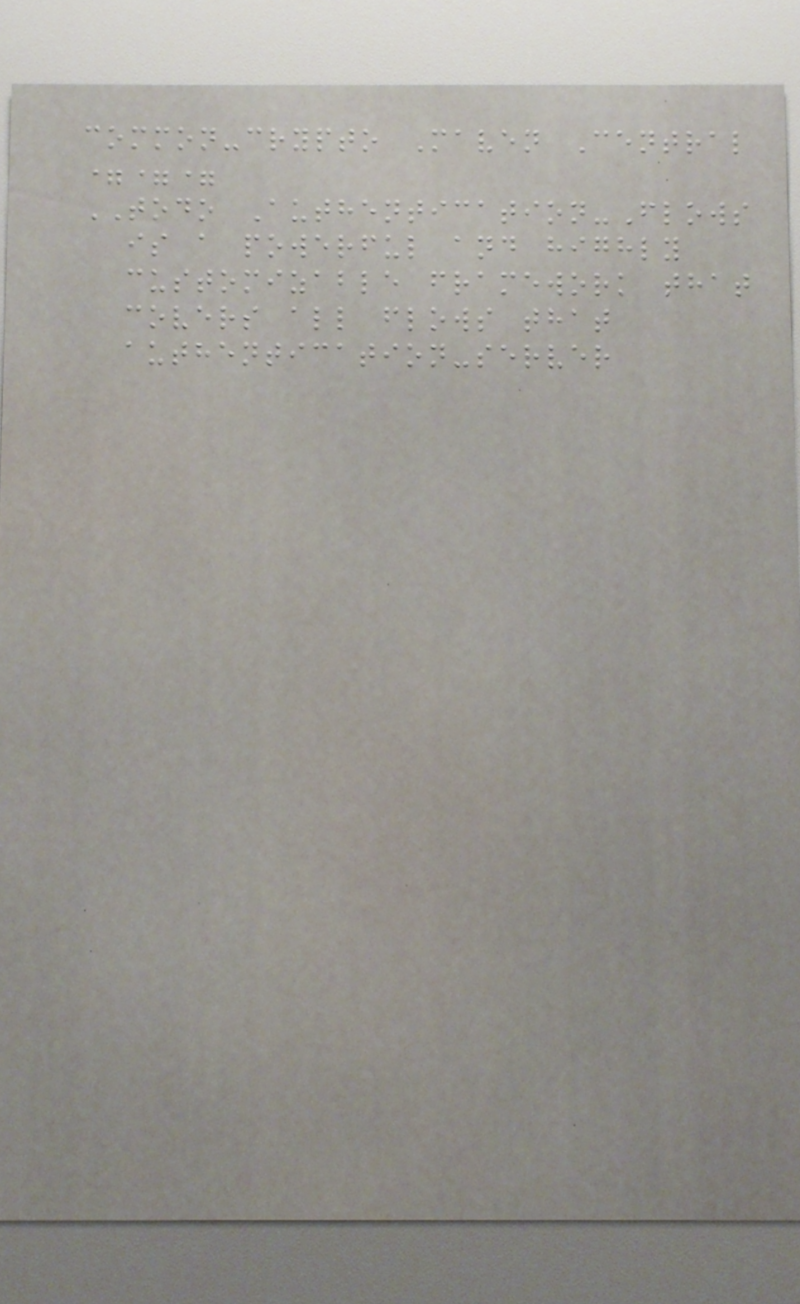common-crypto Maven Central
===
TODO Authentication-Flows
is a powerful and highly
customizable framework that
covers all flows that
authentication-server
